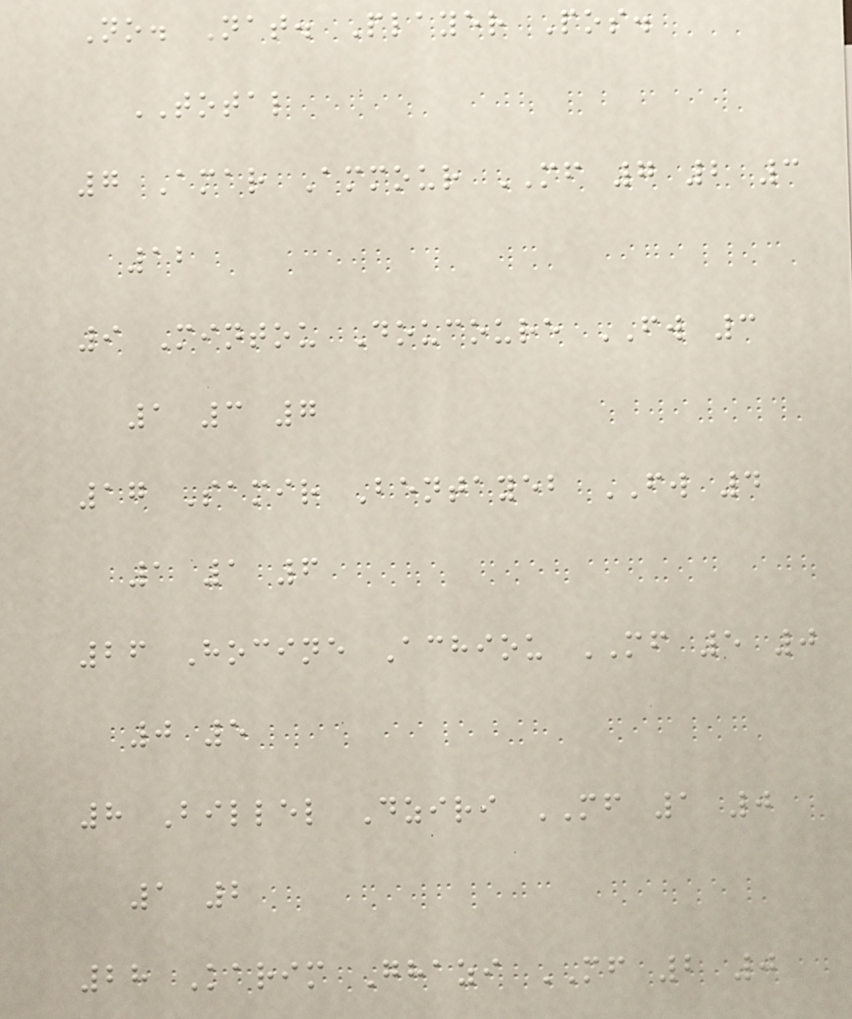No. Nat. Player Pos.
TOTAL
7 Amar Ammour MF 7 2 3
12
9 Mintou Doucoure FW 3
1 3 7
17 Samir Bentayeb FW 4
1 1 6
26 Hocine Achiou MF 5 0
0 5
8 Billel Dziri MF 1 0
1 2
28 Karim Ghazi MF 2 0
